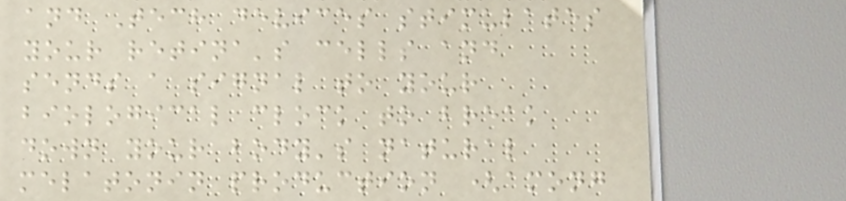and Tech devices stimulates
your retina's cells and
sends a signal to your
biological clock to break
down your body's natural
melatonin production (among
